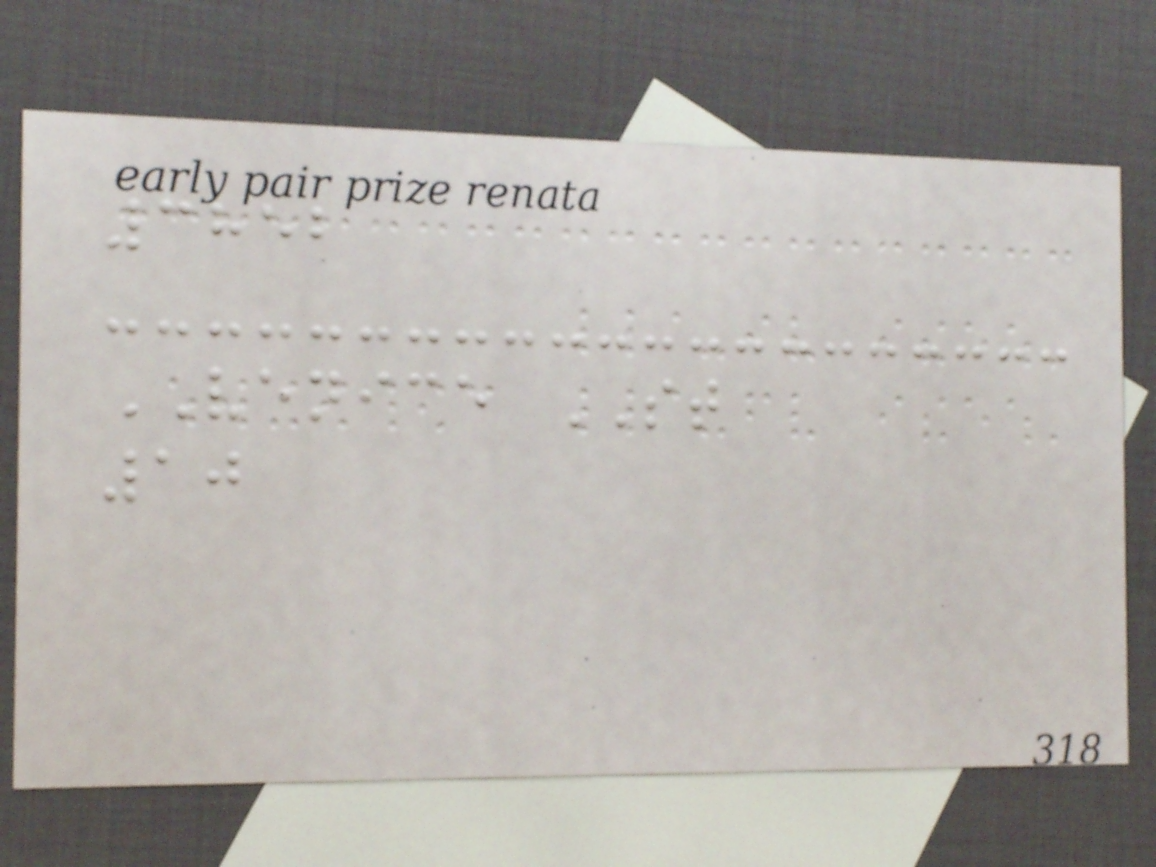3852
VENICE ST
10
